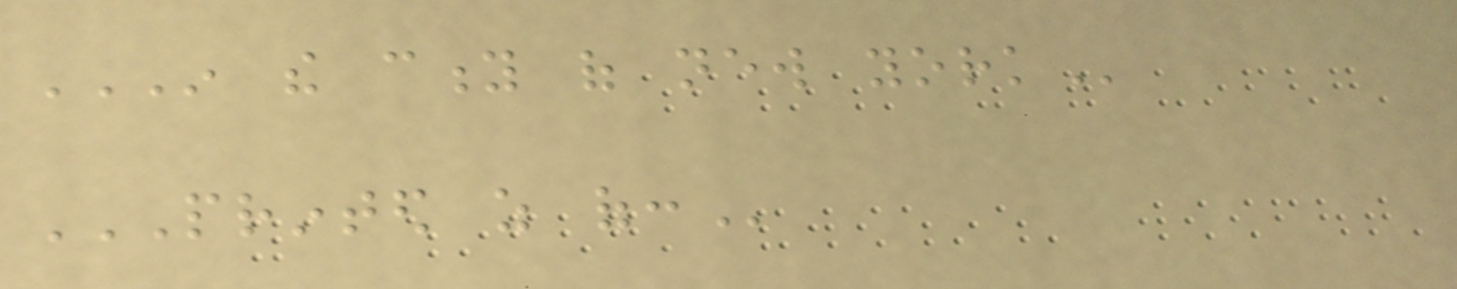IN THE CITY OF NEW YORK
PRINTED AS OF:
